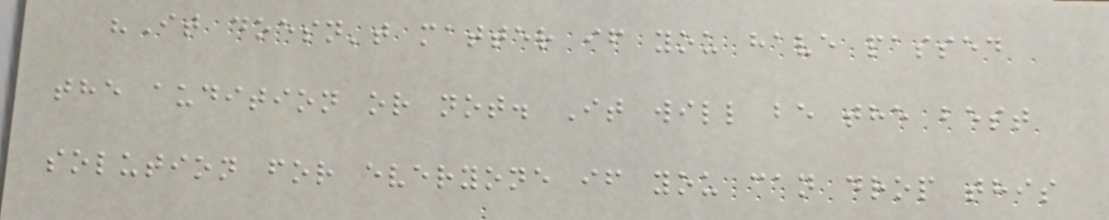"It doesn't matter if you have passed
the audition or not. It will be the best
solution for everyone if you can drop this
